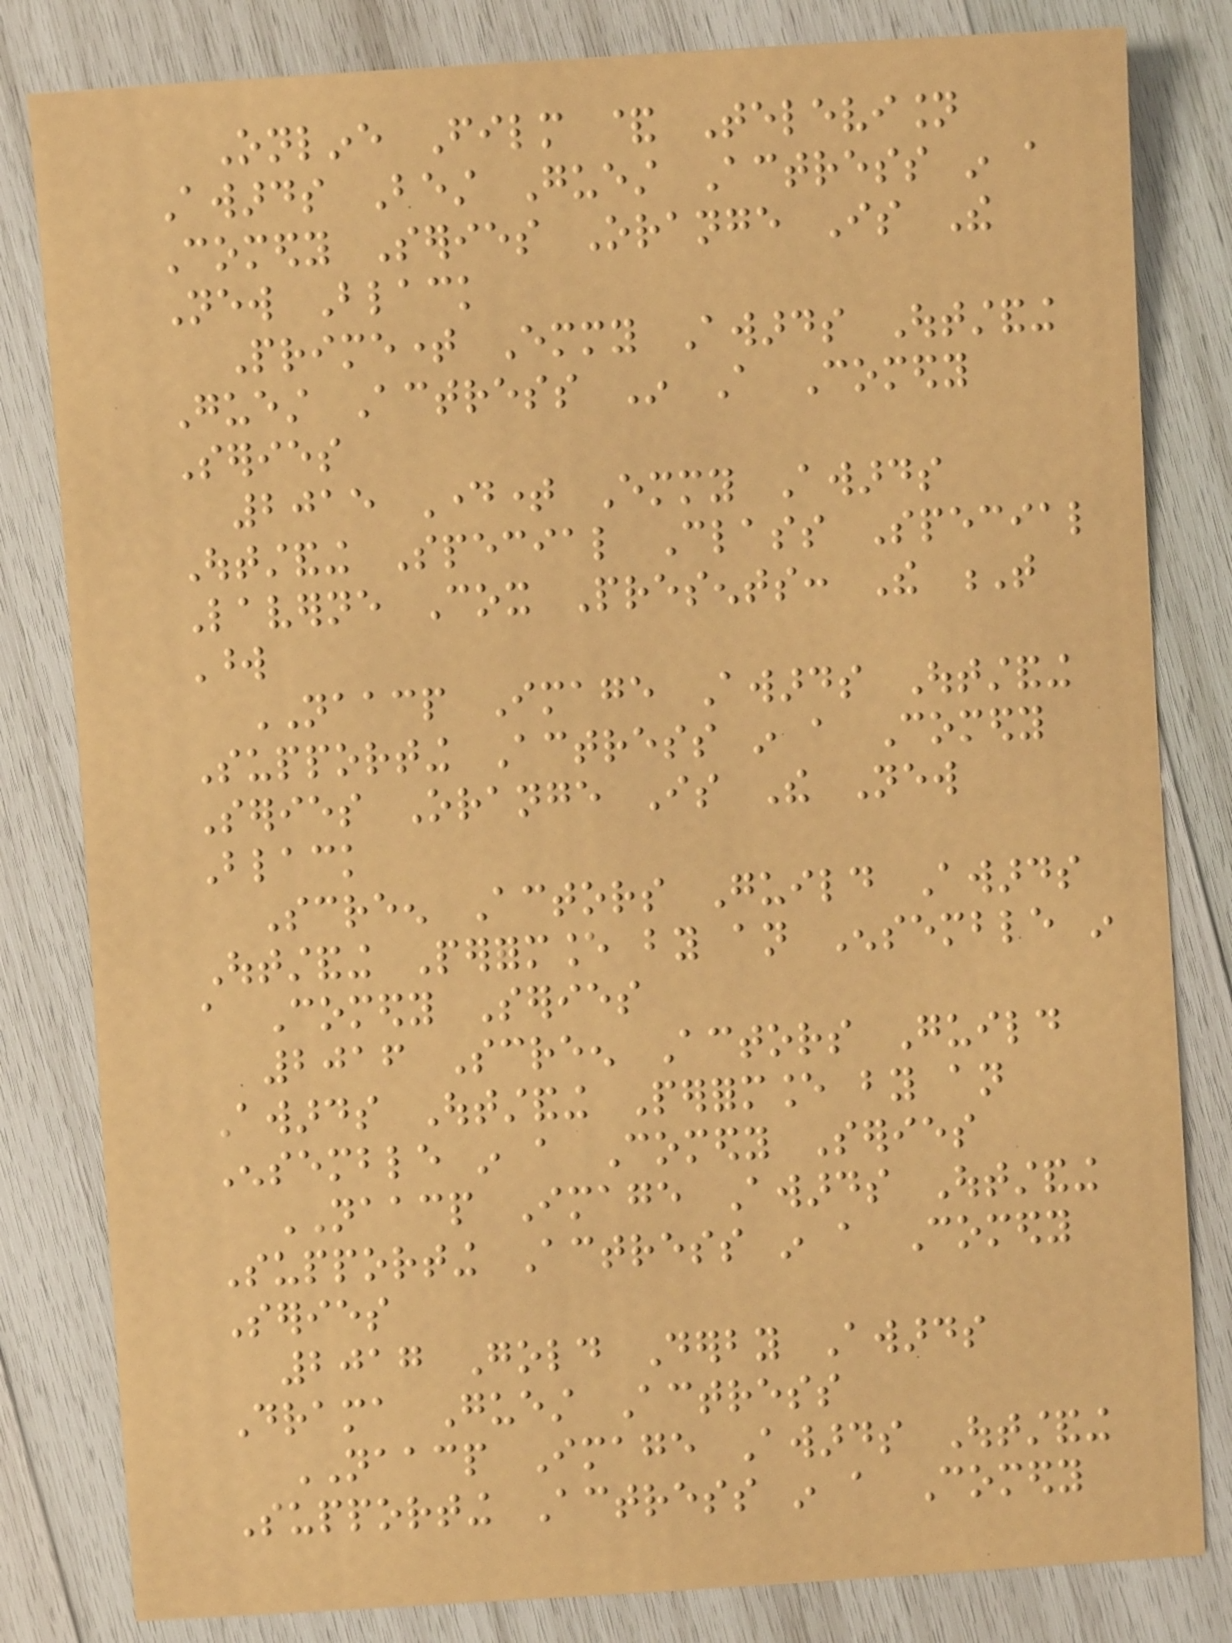Online Film & Television
Awards Best Guest Actress in a
Comedy Series Orange Is The
New Black
Primetime Emmy Awards Outstanding
Guest Actress In A Comedy
Series
2015 Daytime Emmy Awards
Outstanding Special Class Special
Laverne Cox Presents: The T
Word
NAACP Image Awards Outstanding
Supporting Actress in a Comedy
Series Orange Is The New
Black
Screen Actors Guild Awards
Outstanding Performance by an Ensemble in
a Comedy Series
2016 Screen Actors Guild
Awards Outstanding Performance by an
Ensemble in a Comedy Series
NAACP Image Awards Outstanding
Supporting Actress in a Comedy
Series
2017 Gold Derby Awards
Drama Guest Actress
NAACP Image Awards Outstanding
Supporting Actress in a Comedy
